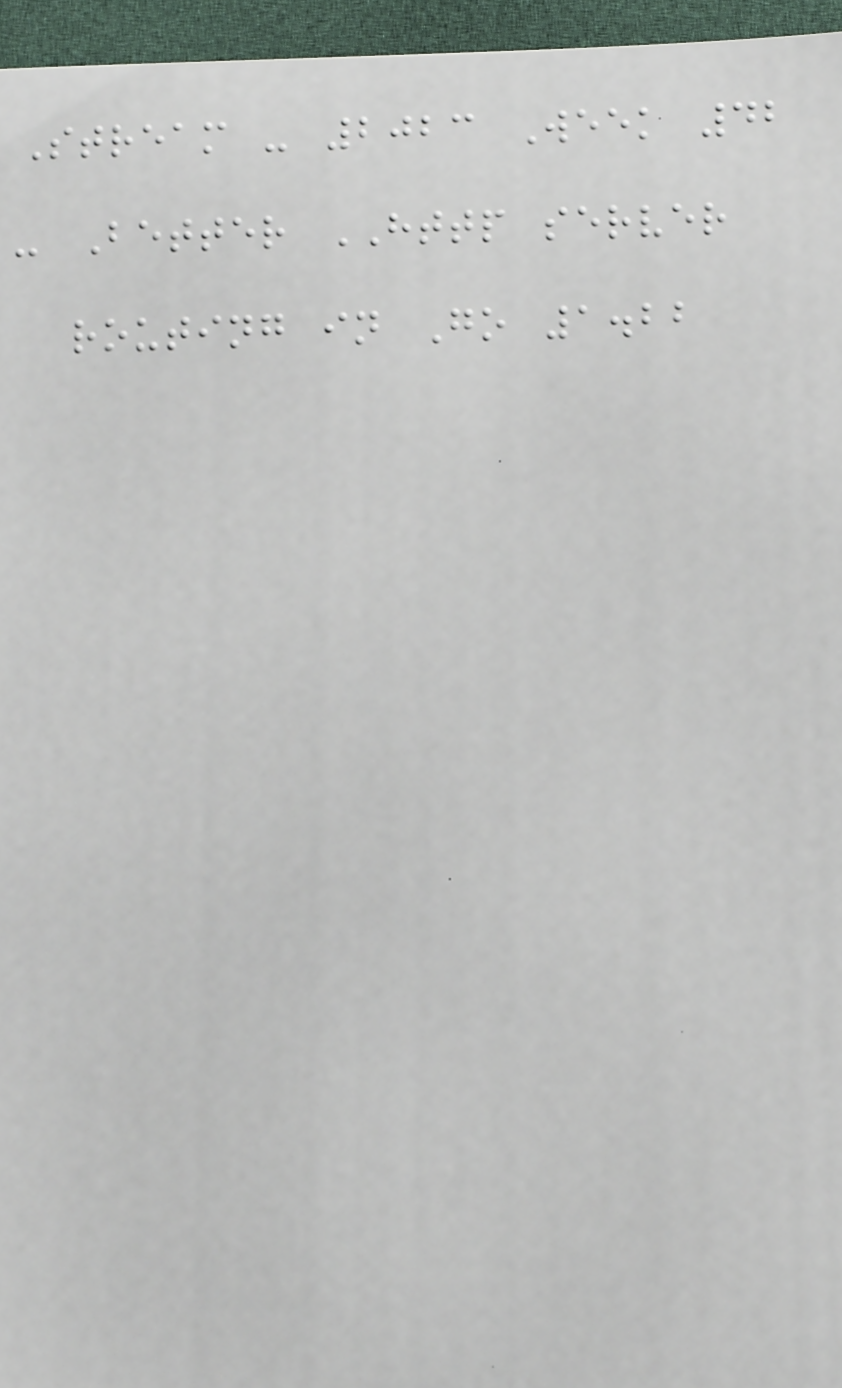Stream - 2023 Week 42
- Better HTTP server
routing in Go 1.22
